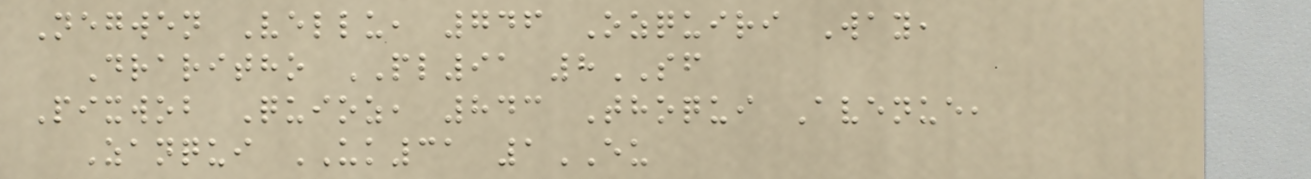Negwen Vellu, 746 Ozquiri Way,
Draritho PL91 8SF
Pixwob Quioz, 843 Thoqui Avenue,
Zanqui UK31 1EU
